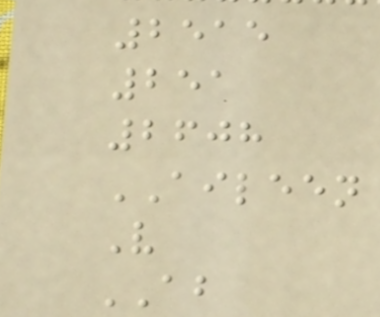2515
251
2608
AILEEN
V
AB
